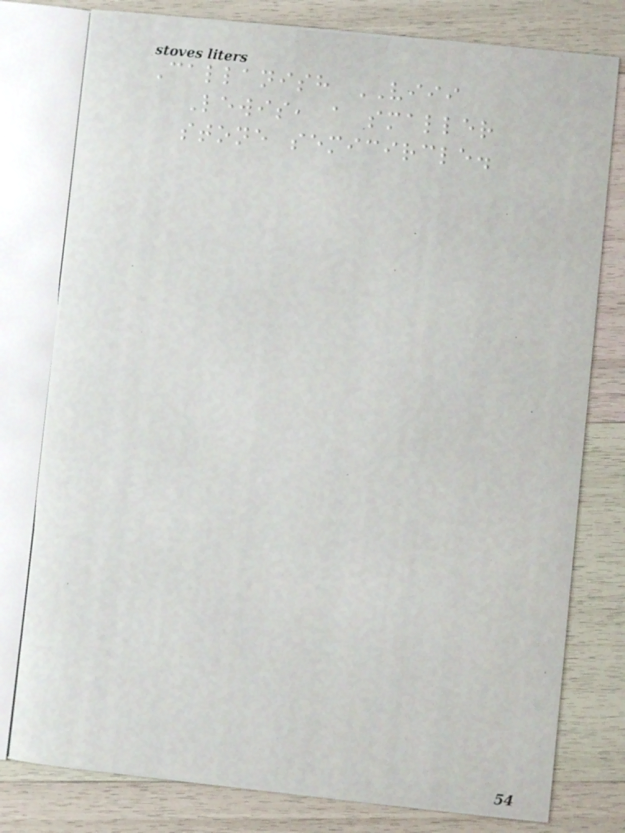Callanish VIII
Lewis, a smaller
stone semicircle.
